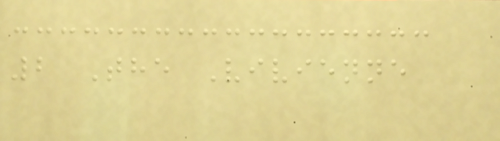2 The Vivienne
